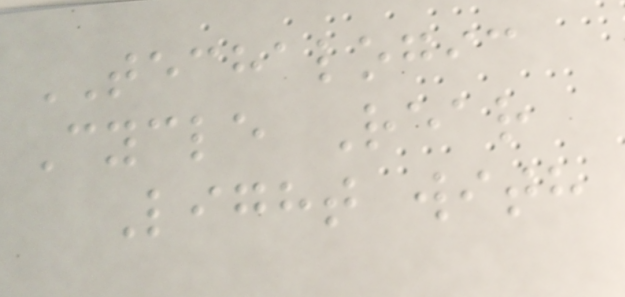TECHALOGIC
Cycle Rear
Light with
